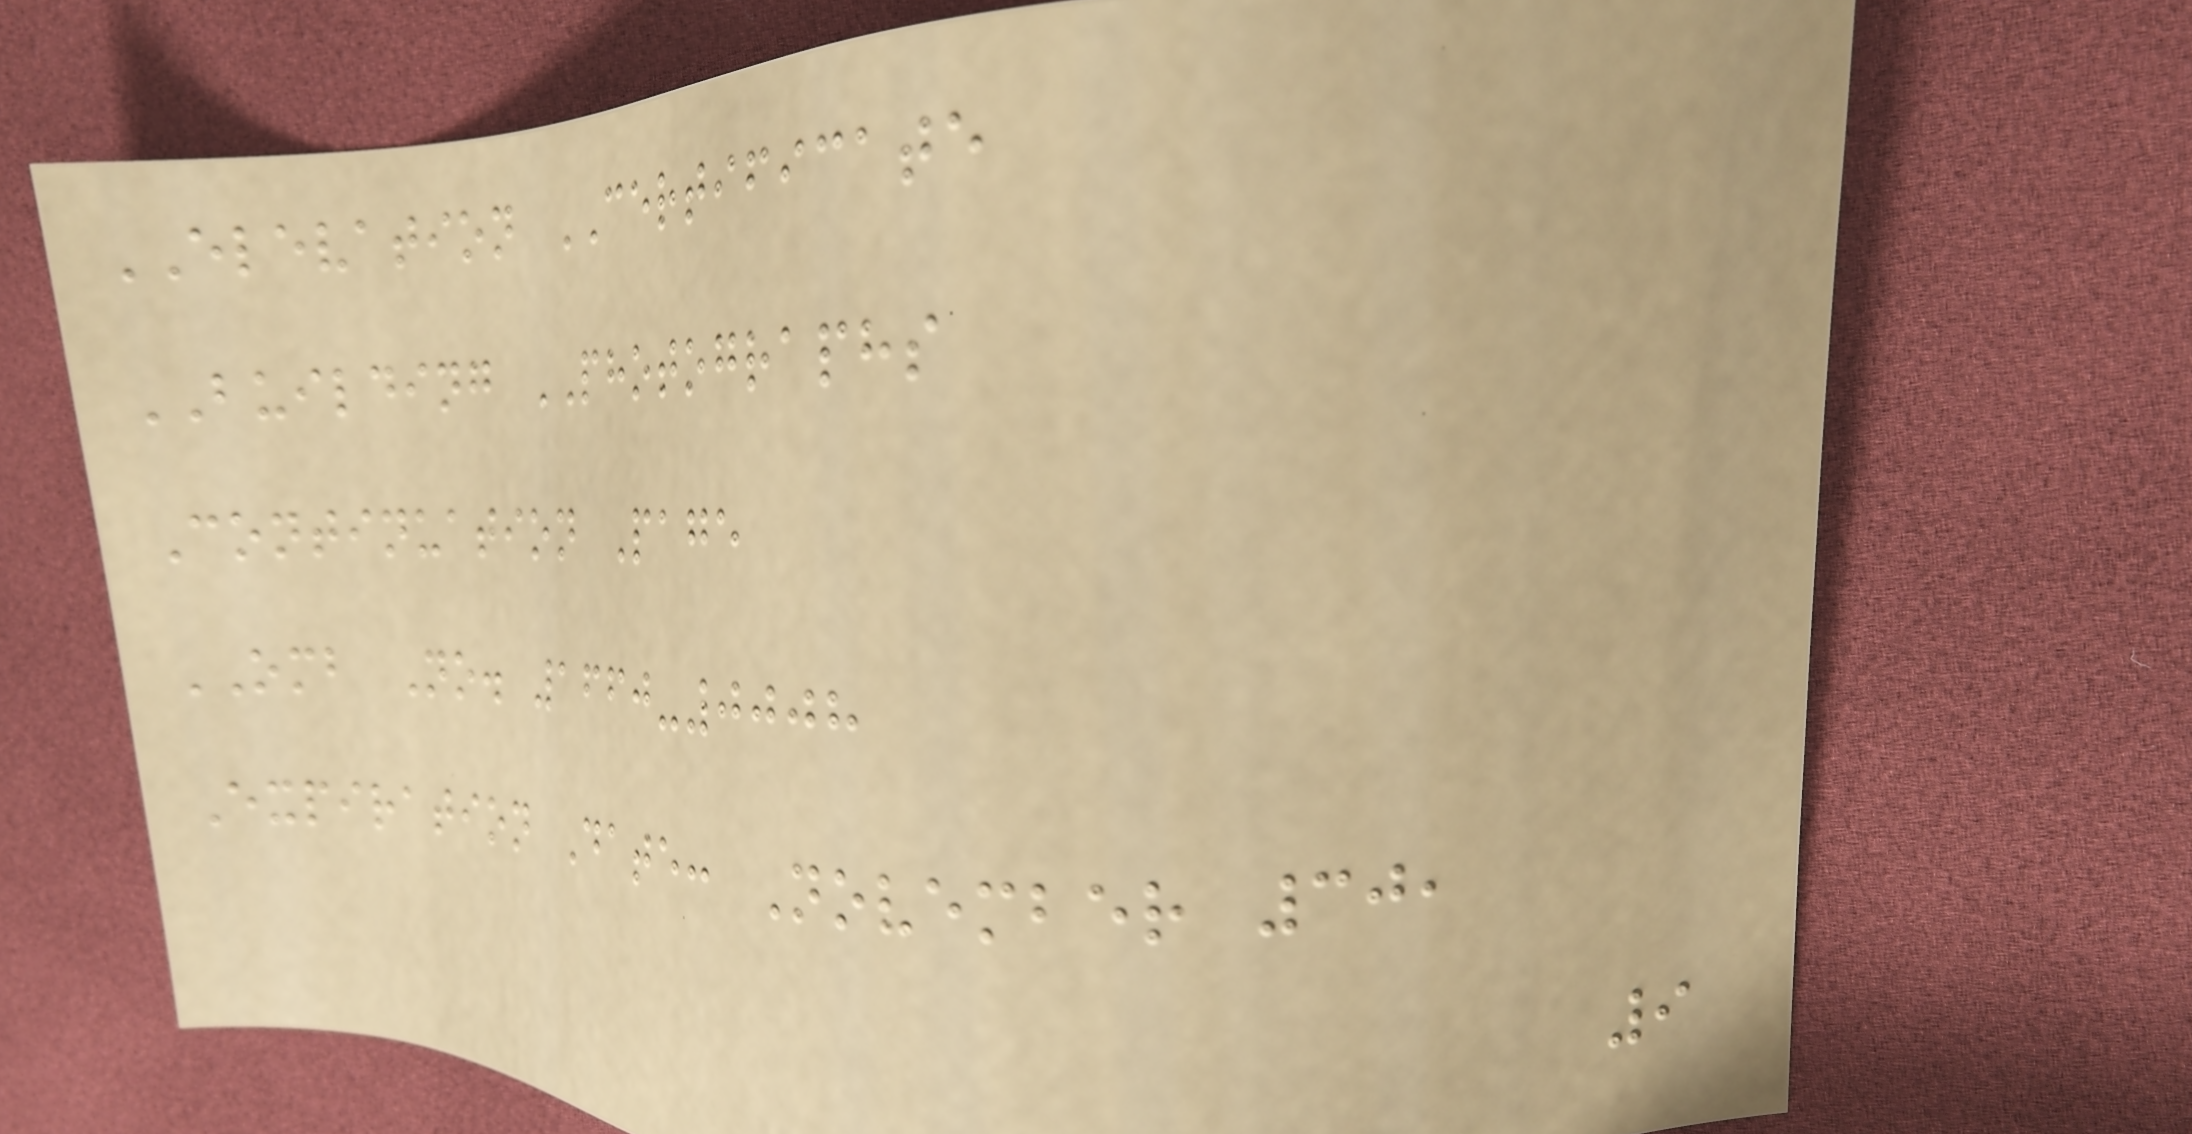ELEVATION CERTIFICATE
BUILDING PHOTOGRAPHS
Continuation Page
OMB No. 1660-0008
Expiration Date: November 30,
9
